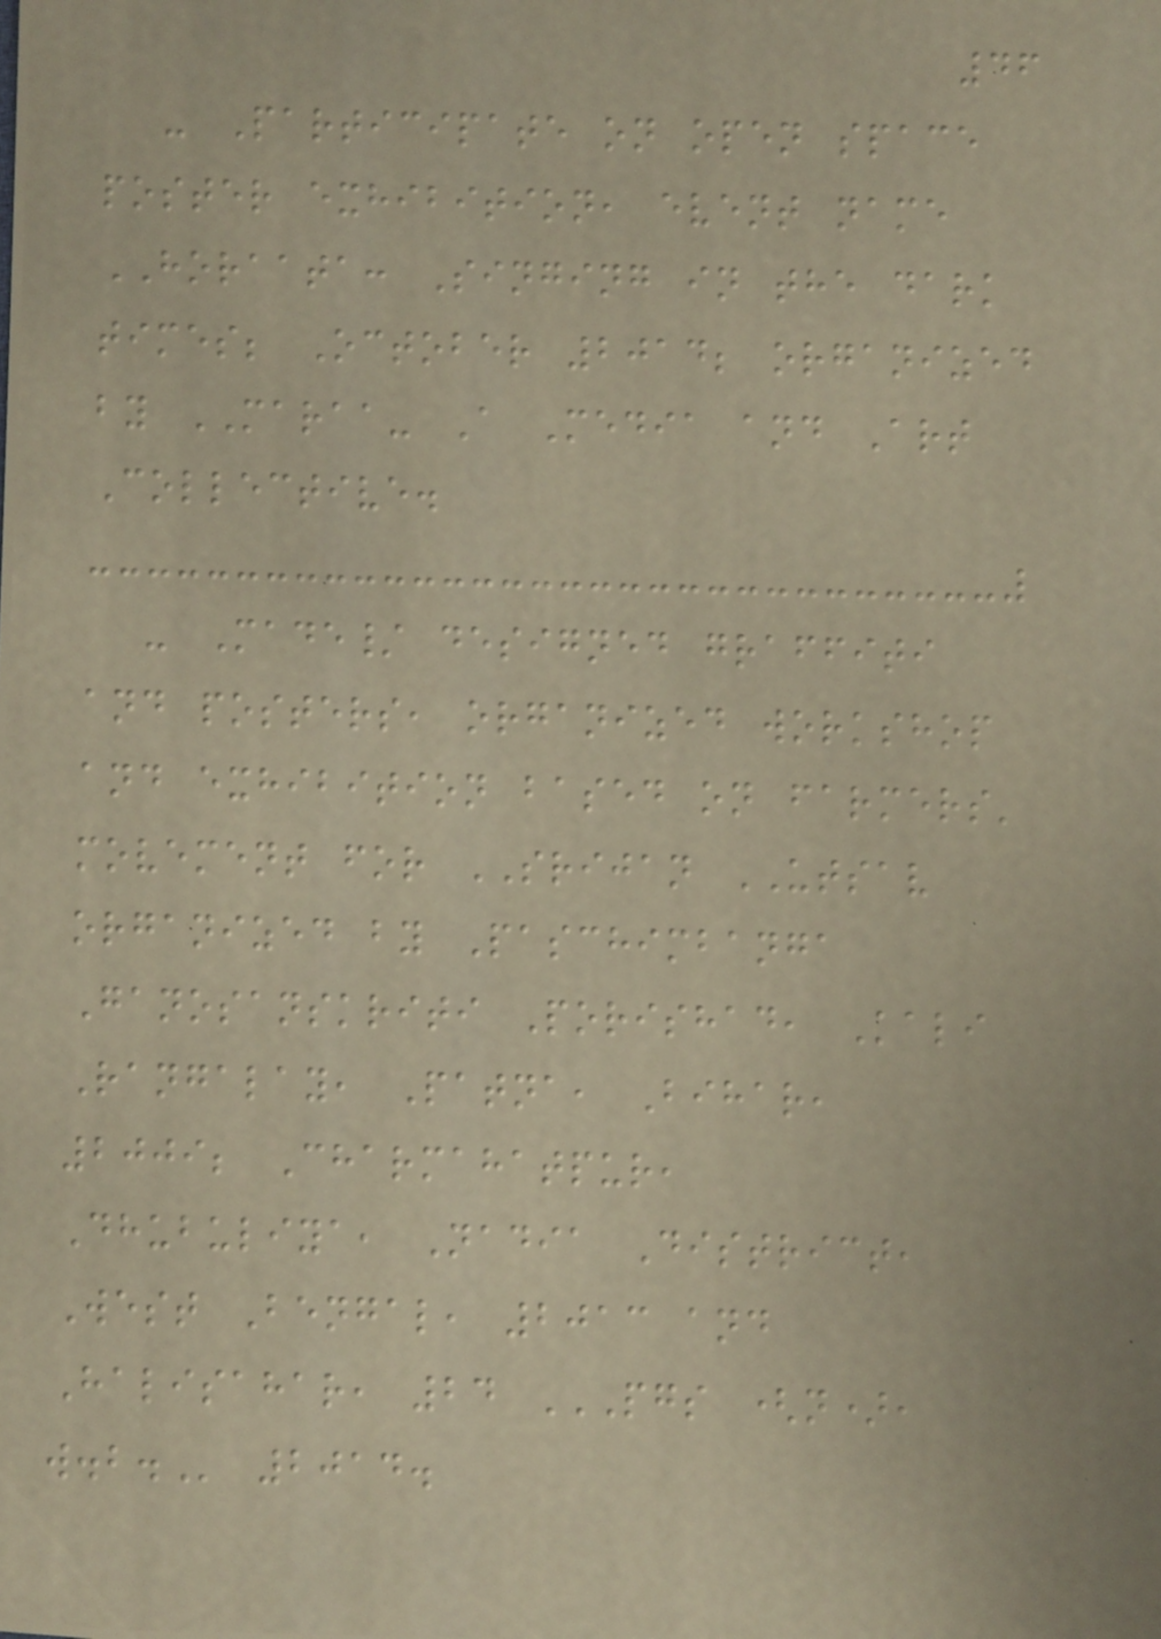46
- Participate on open space
poster exhibition, event name
HORAATA: Singing in the dark
times; October 2014; organized
by MARAA- A Media and Art
Collective.
- Made/ designed graffiti
and posters, organized workshop
and exhibition based on farmers'
movement for SRIJAN UTSAV
organized by Paschimbanga
Ganosanskriti Porishad, Kali
Rangalay, Patna, Bihar,
2009; Charmahatpur,
Dhubuliya, Nadia District,
West Bengal, 2013 and
Halisahar, 24 PGS (N),
W.B. 2014.
